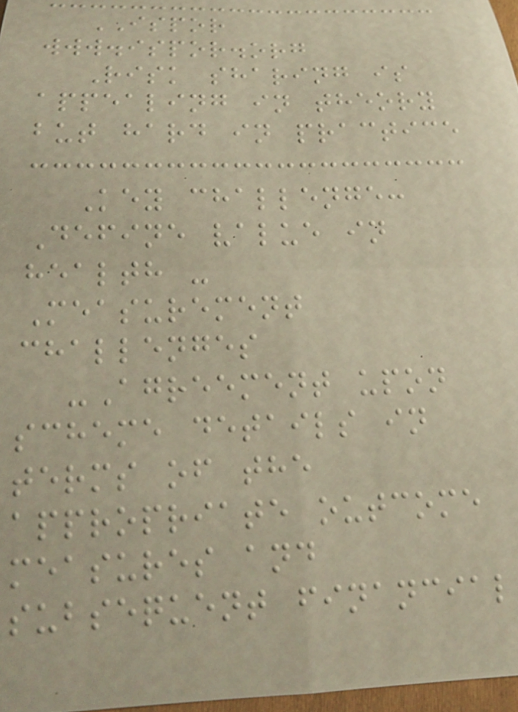ISPOR
www.ispor.org
Risk sharing is
appealing in theory
but hard in practice
Key challenge:
Define value in
health -
Measurement
challenges
-Agreement upon
scheme details in
terms of the
appropriate outcome
measures and
subsequent financial
